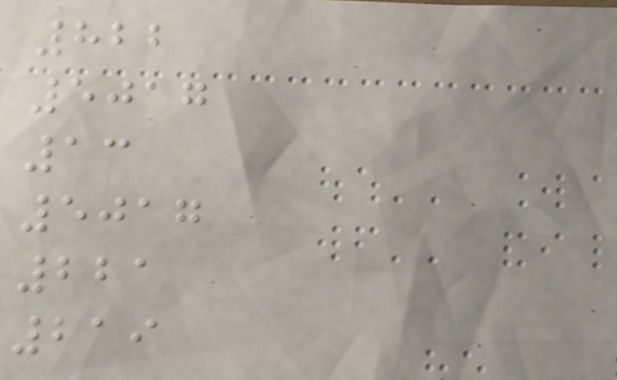822
5017
13
5017
221
219
